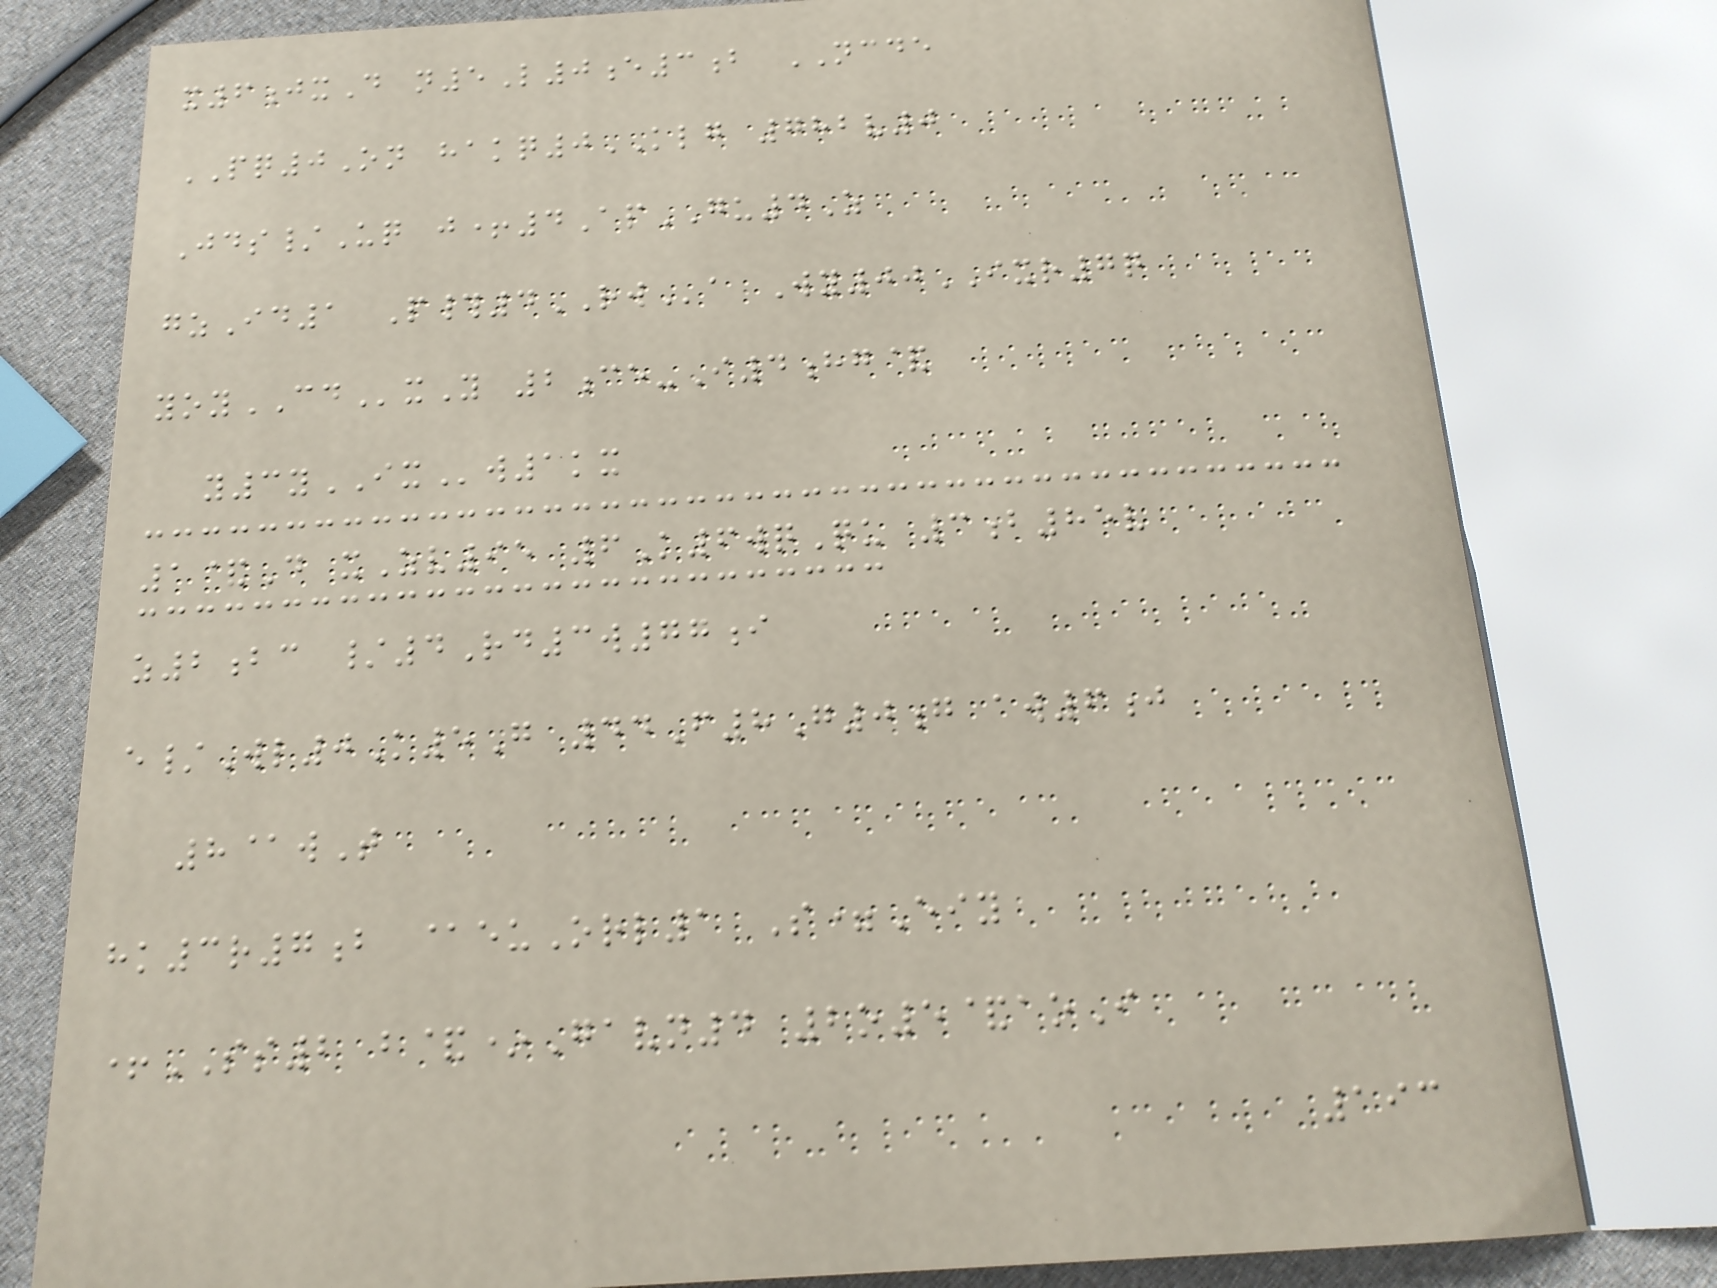x6jxD n5L0e3b NCDE
PQ0On hakq0KLG 782v0
Jds/Uq j+4ApGU4Z
gzId1 P#4RWa Wy00IXR7q
yoyCDxY 2ce-I4hg&
y3yIXw1kx
1&D xZv95 6K6wqQu 3b85v
z2bc /4Rd3w77i
e/Wl0K5G 44F8G0g aw6j
8@wT
hk3r7b @euOrl1 S=Eiy
+SS2 b&*Gavn4 2o5&aoI
193
